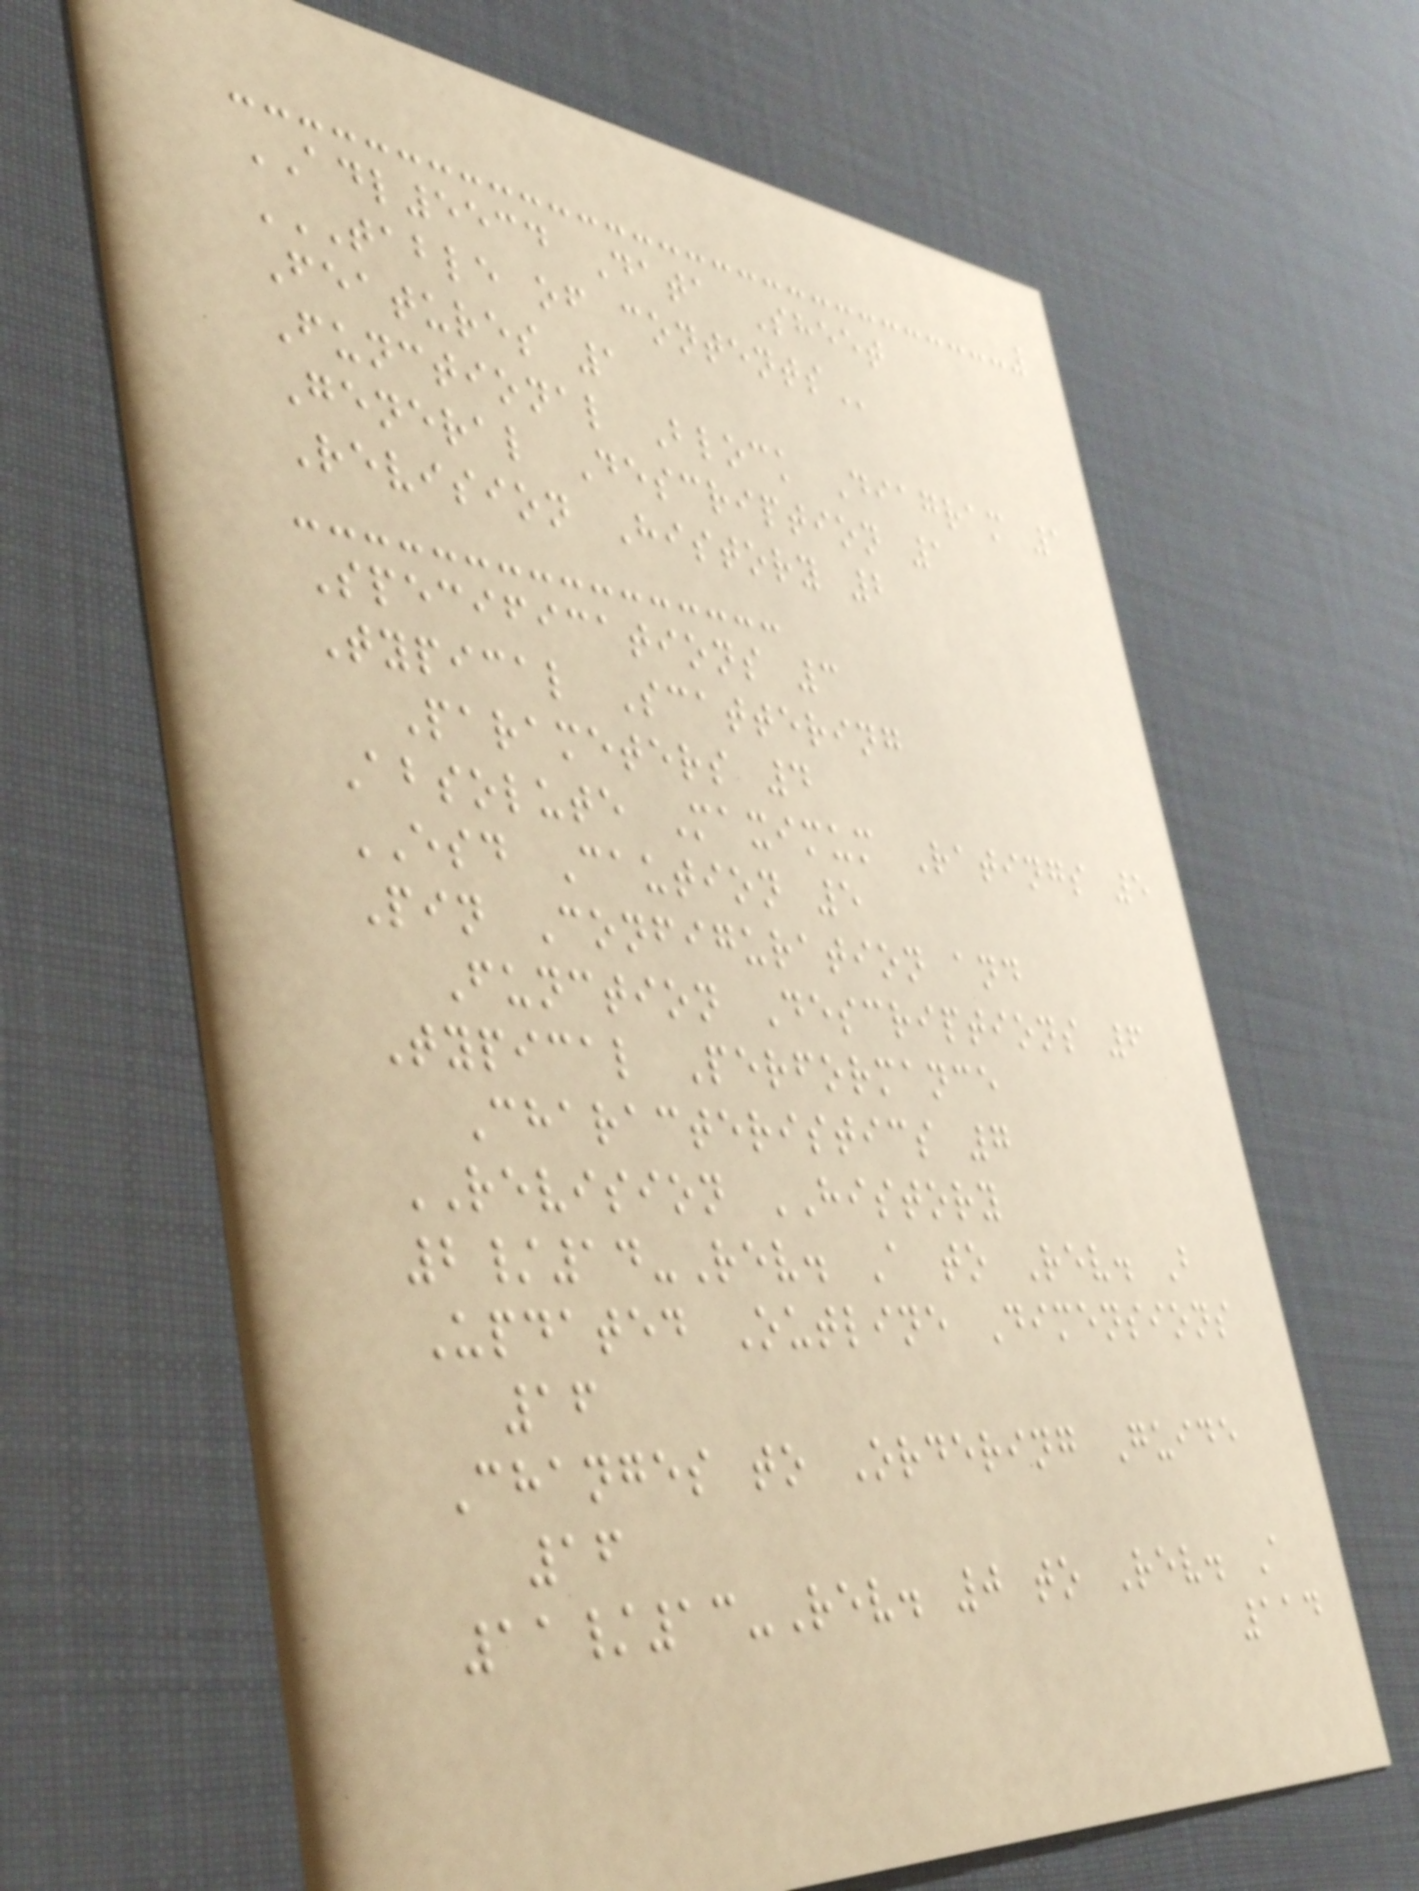ADL5534 Data Sheet
TABLE OF CONTENTS
Features 1
Functional Block Diagram 1
General Description 1
Revision History 2
Specifications 3
Typical Scattering
Parameters 4
Absolute Maximum Ratings 5
ESD Caution 5
Pin Configuration and
Function Descriptions 6
Typical Performance
Characteristics 7
REVISION HISTORY
2/14-Rev. A to Rev. B
Updated Outline Dimensions
16
Changes to Ordering Guide
16
11/13-Rev. 0 to Rev. A
114
